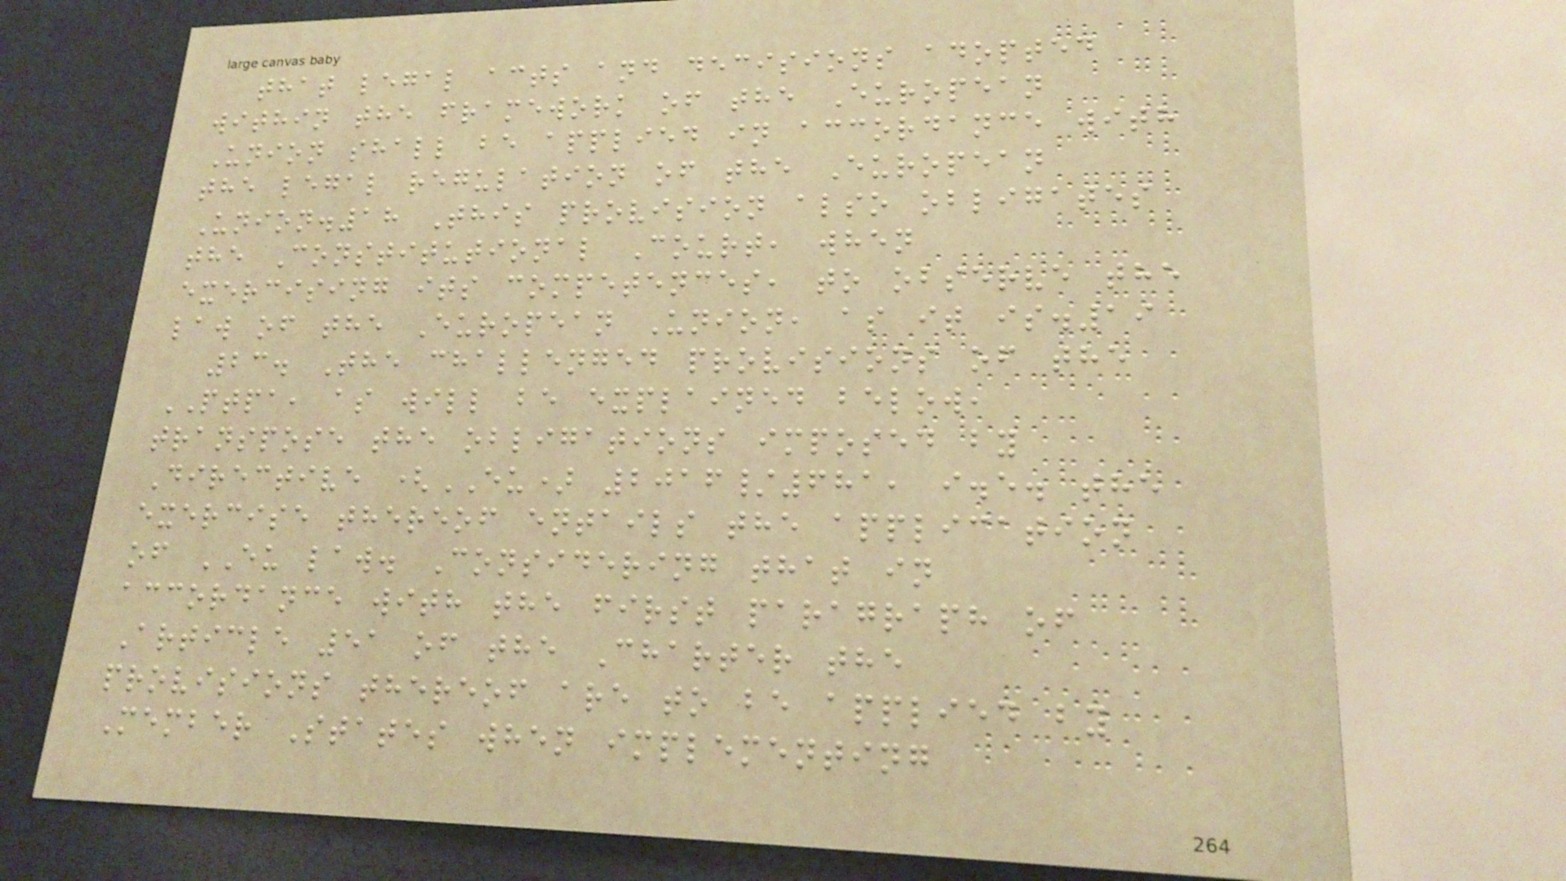that legal acts and decisions adopted
within the framework of the European
Union shall be applied in accordance with
the legal regulation of the European
Union.18 This provision also obligates
the Constitutional Court, when
exercising its competences, to observe the
law of the European Union, as it is.19
23. The challenged provisions of the
PTPA, as will be explained below,
transpose the obligations imposed by
Directive (EU) 2016/681, i.e. the
exercise thereof entails the application
of EU law. Considering that in
accordance with the first paragraph of
Article 51 of the Charter the
provisions thereof are to be applied by
Member States when implementing
